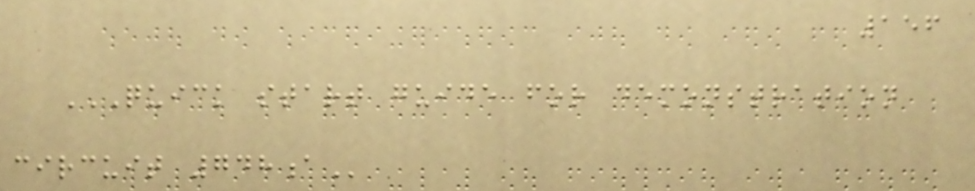156
QUICK START GUIDE FOR DEMONSTRATION
CIRCUIT 748A
